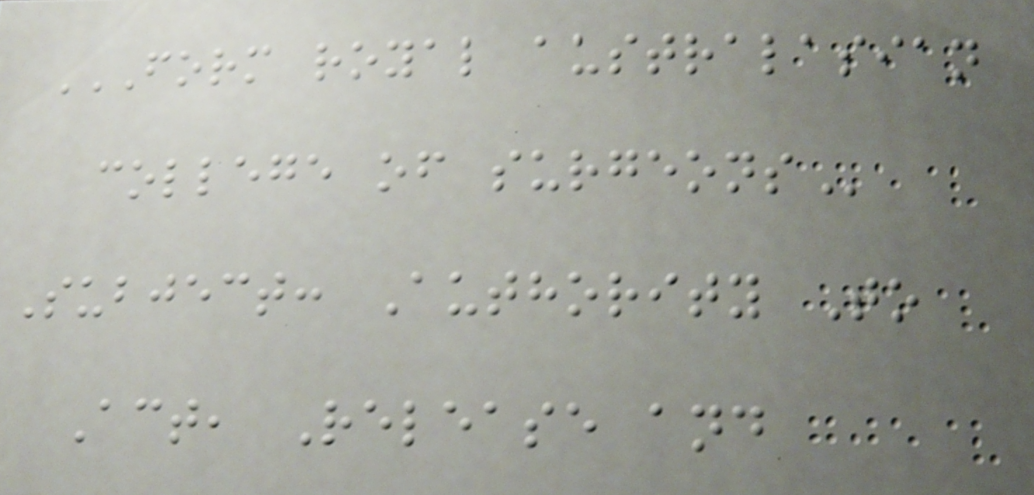FORM ROYAL AUSTRALASIAN
COLLEGE OF SURGEONS
Subject: Authority To
Act, Release and
